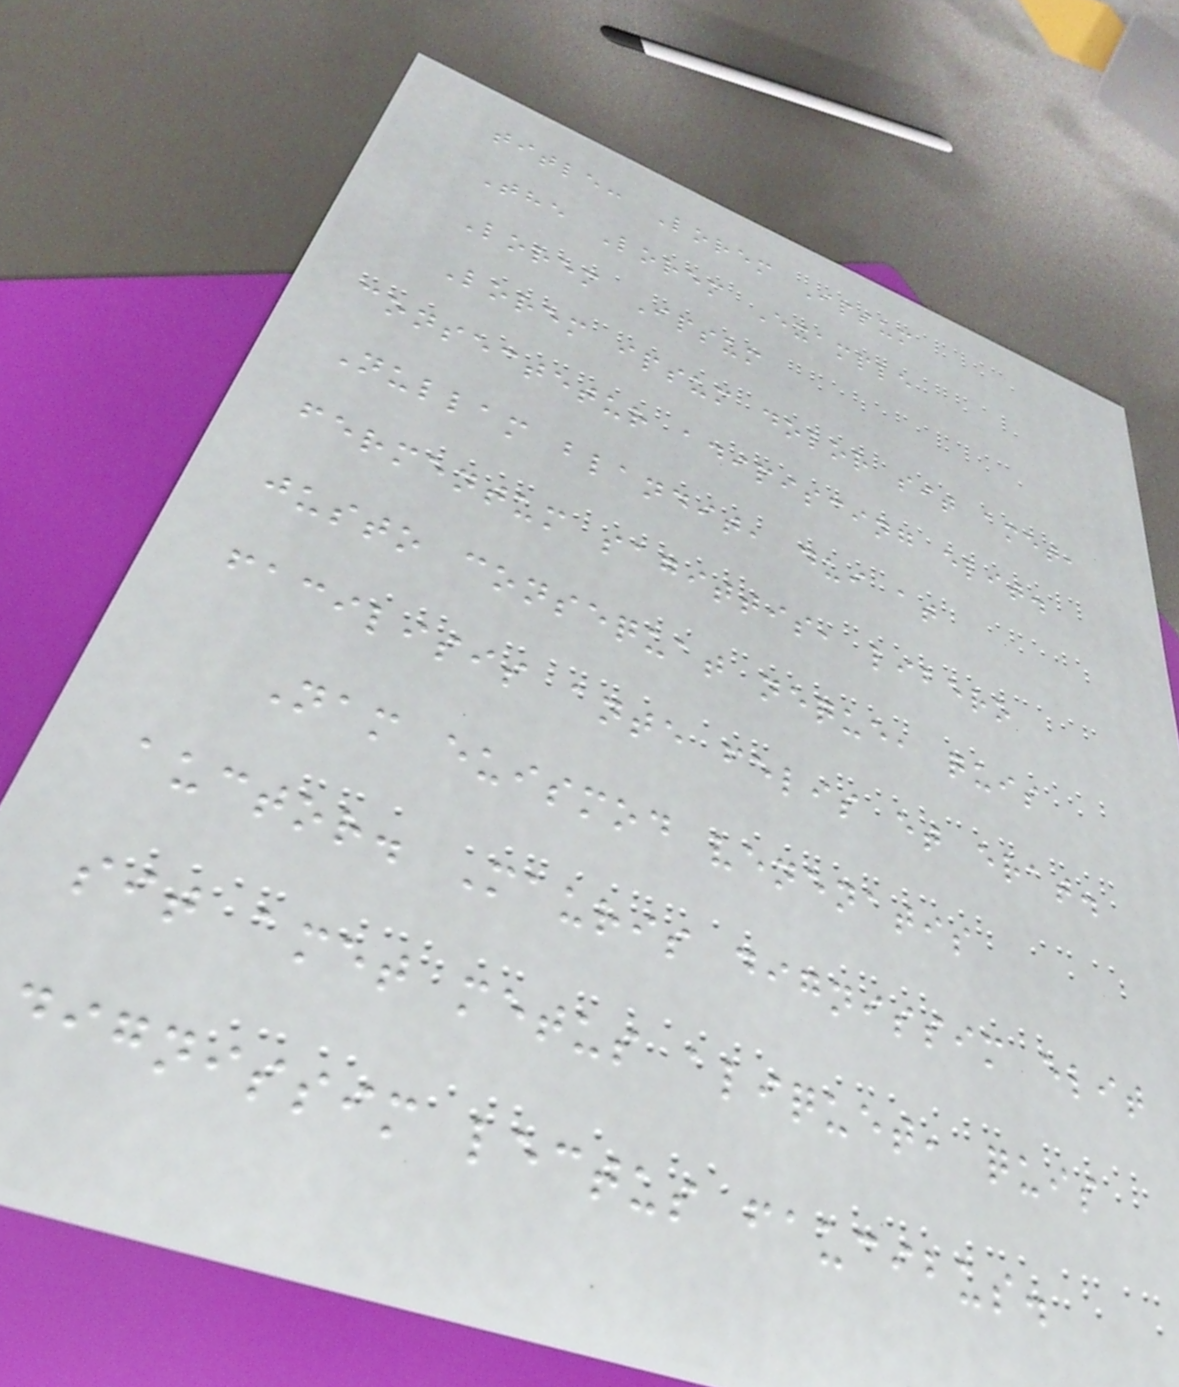title: Lorem Ipsum
The Lorem Example
Lorem Ipsum
Lorem ipsum dolor sit amet,
consectetur adipiscing elit.
Nullam blandit, dui at
fermentum sagittis, libero
justo consequat neque, quis
facilisis ante felis et erat.
Nam euismod venenatis
auctor. Mauris dignissim elit
sit amet metus aliquet, quis
dignissim lectus faucibus.
